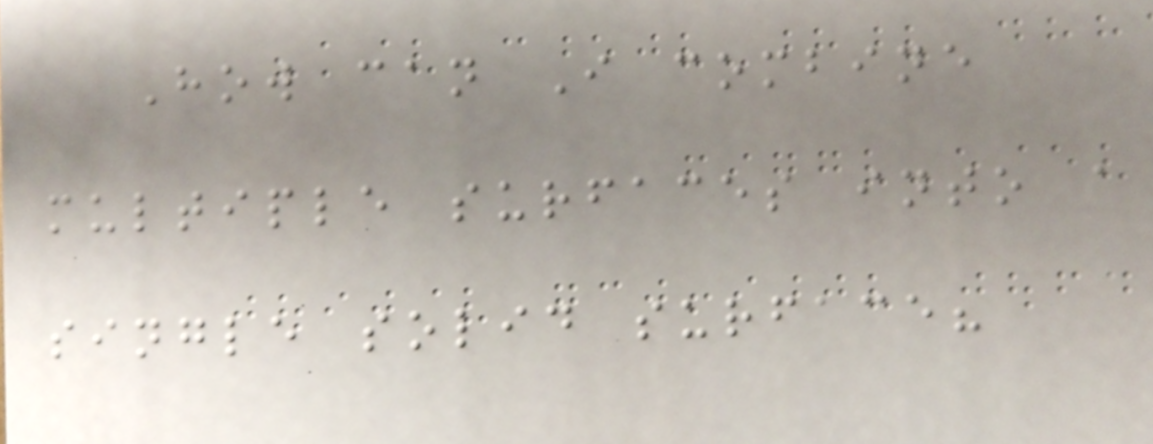How can I combine
multiple surfaces into a
single solid surface?
